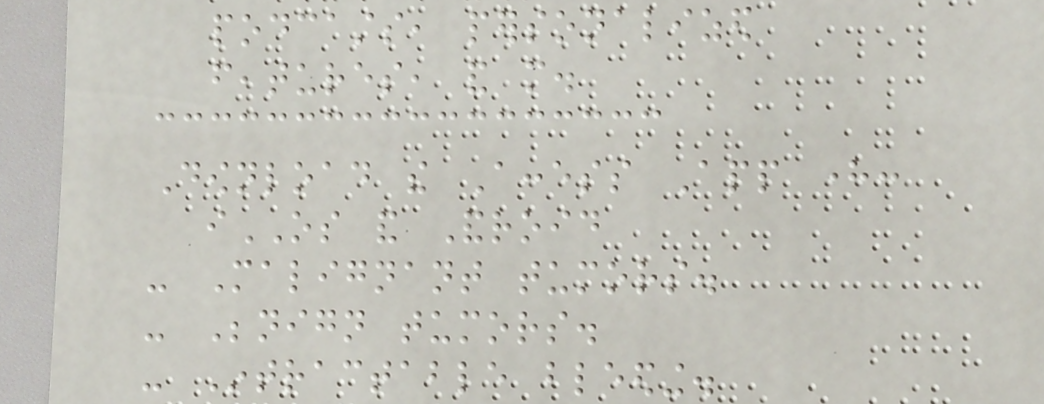podcasts, personalized
features, and more.
Download the Access App here:
iOS and Android
- Malignant tumors.
- Benign tumors.
- Intractable bleeding.
